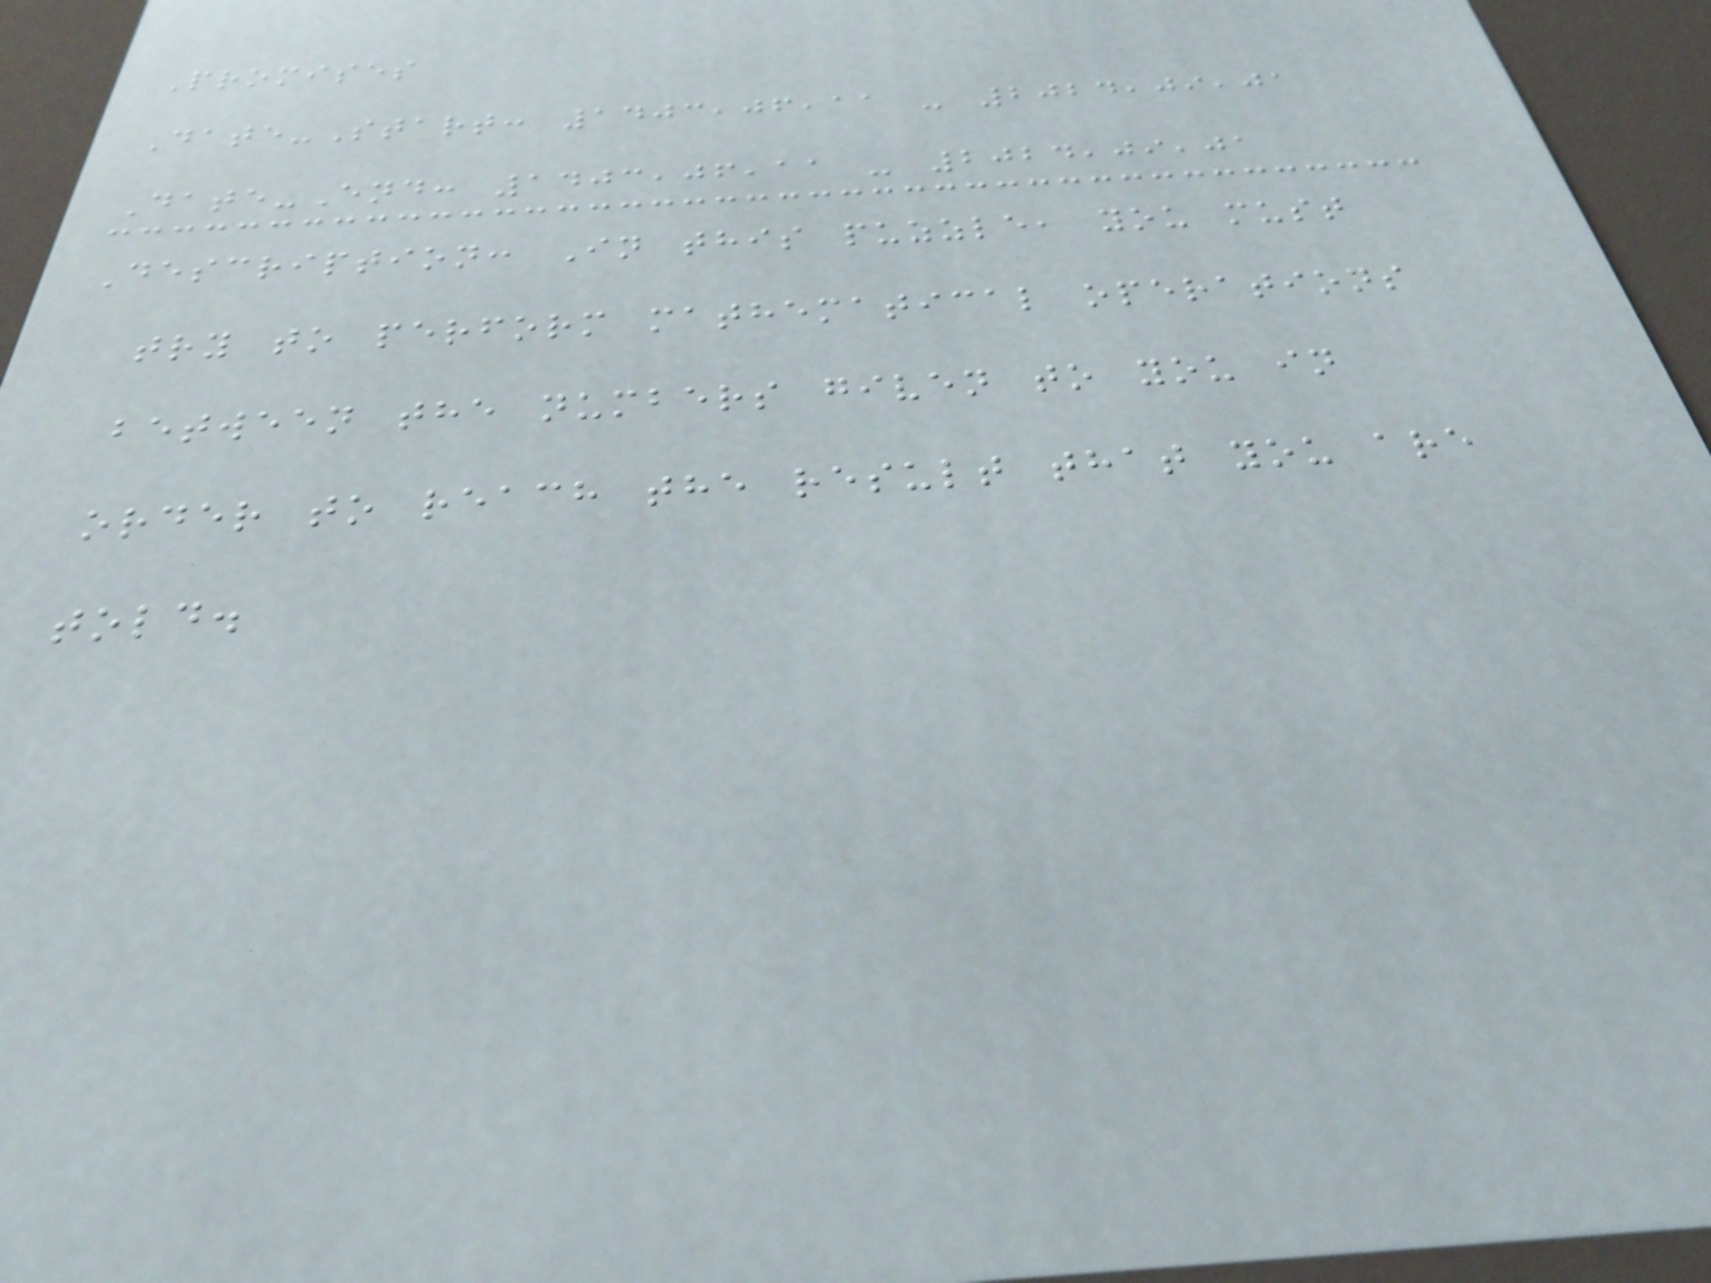Promises
Date-Start: 1403,06,11 - 2024,09,01
Date-End: 1403,06,11 - 2024,09,01
Description: In this puzzle, you must
try to perform mathematical operations
between the numbers given to you in
order to reach the result that you are
told.
